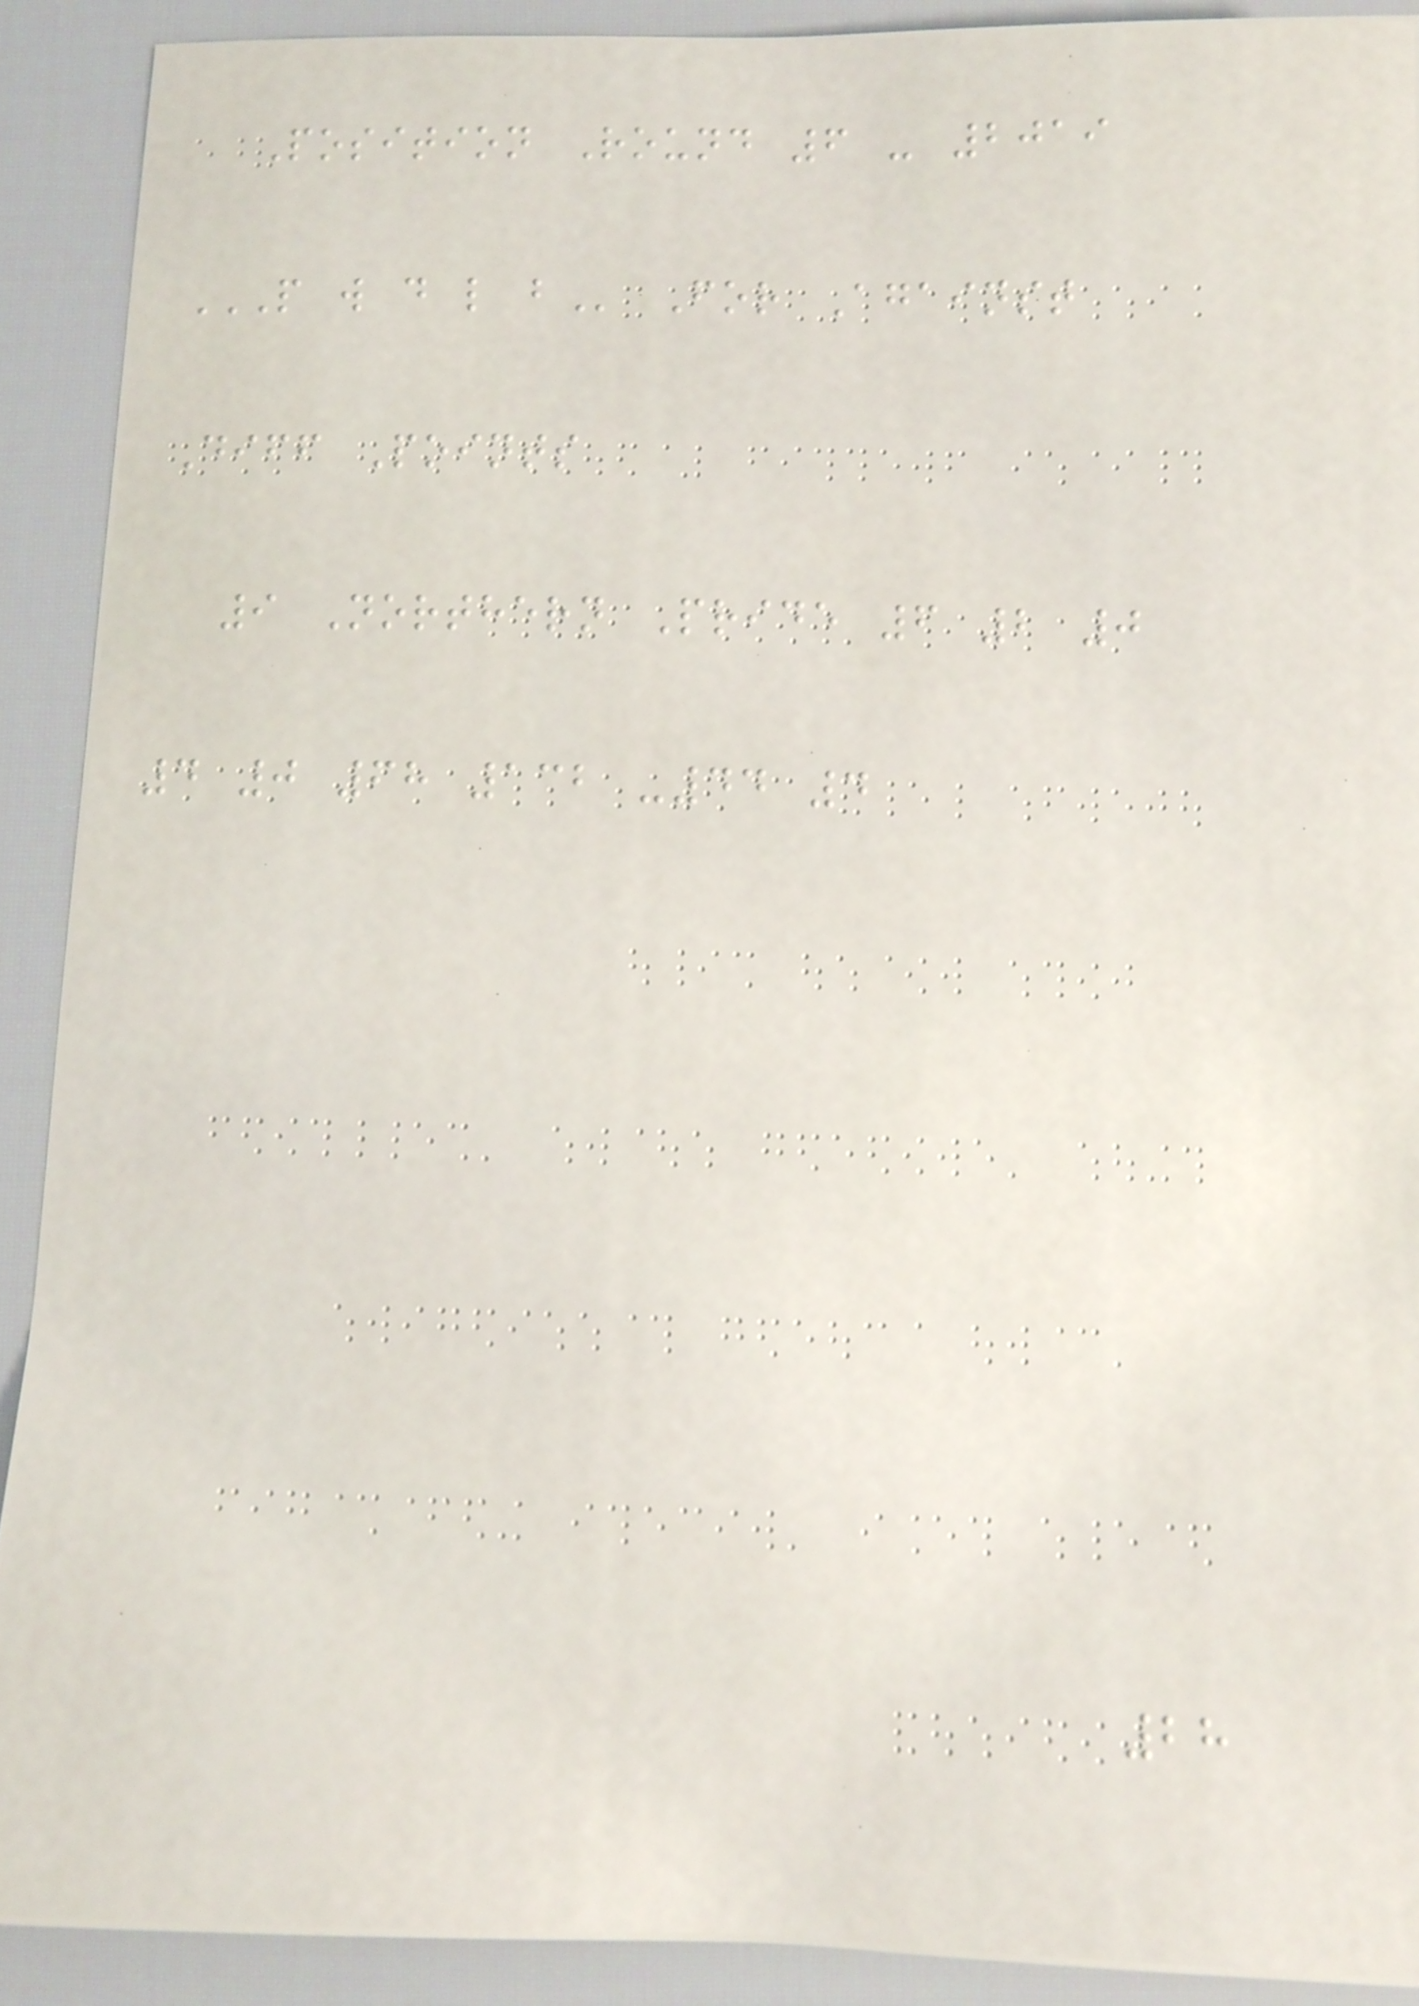Position Round 6 - 2019
P W D L B For Against
Diff Points
9 Northern Pride 6 2 0
4 0 68 132 -44 4
28
